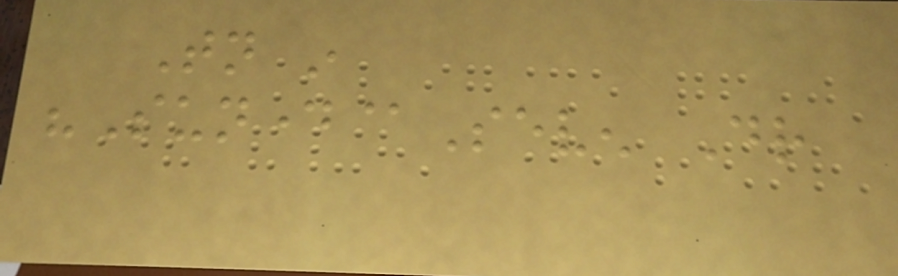Tonight in
"Sunday@Seven Dr
